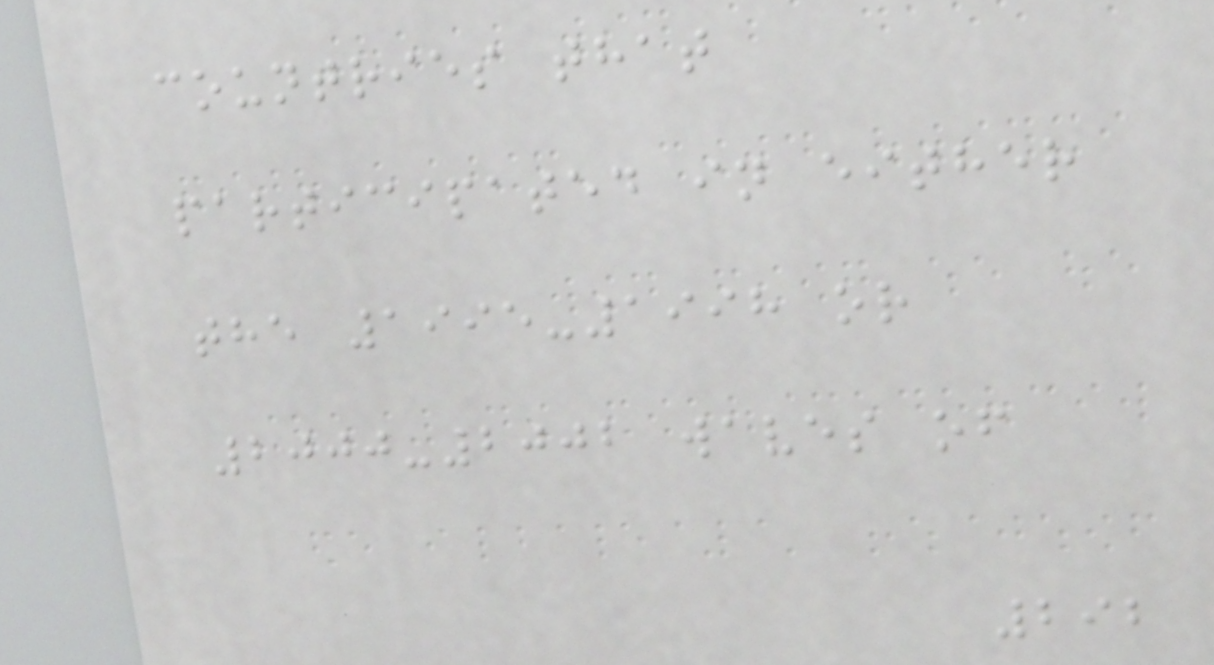countries that
participated in either
the 1995-1998 or
2000-2002 waves of
292
